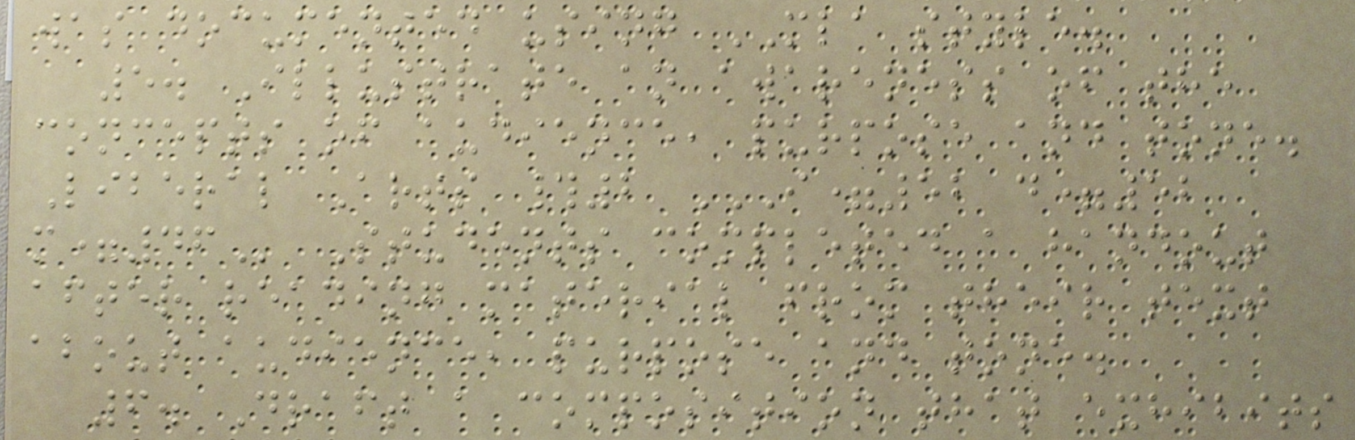was documented using MLA style.
5. Illustrate an awareness of the
concepts of audience, purpose and tone.
Liberal Arts #2 I=52 D=52
M=46 Students completed a handout
after reading material from their text
about audience, purpose and tone.
6. Draft a composition that exhibits
